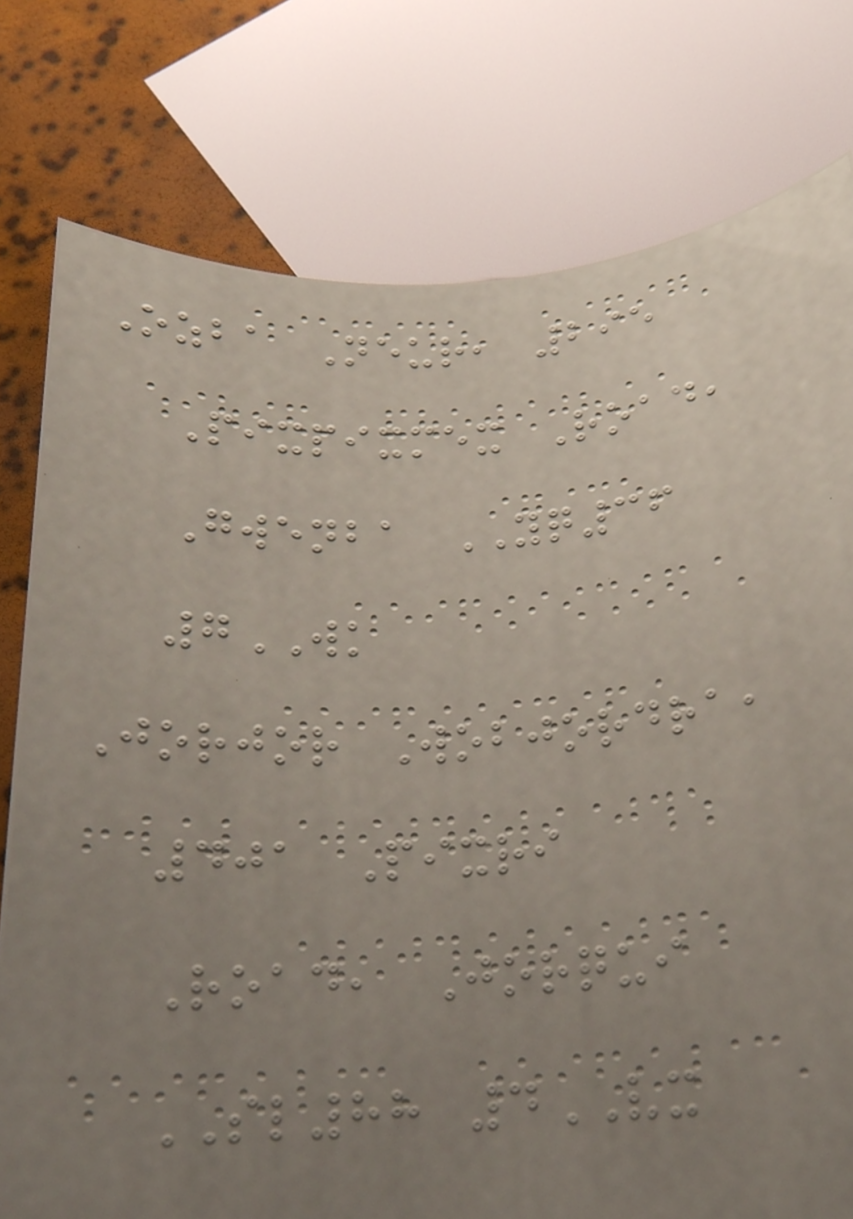Ozba Neur, 295
Pixpixmex Road,
Gwenba YQ36
7WK
Jorjor Wobjordra,
401 Pixri
Road, Jorqui
SL88 4VX
